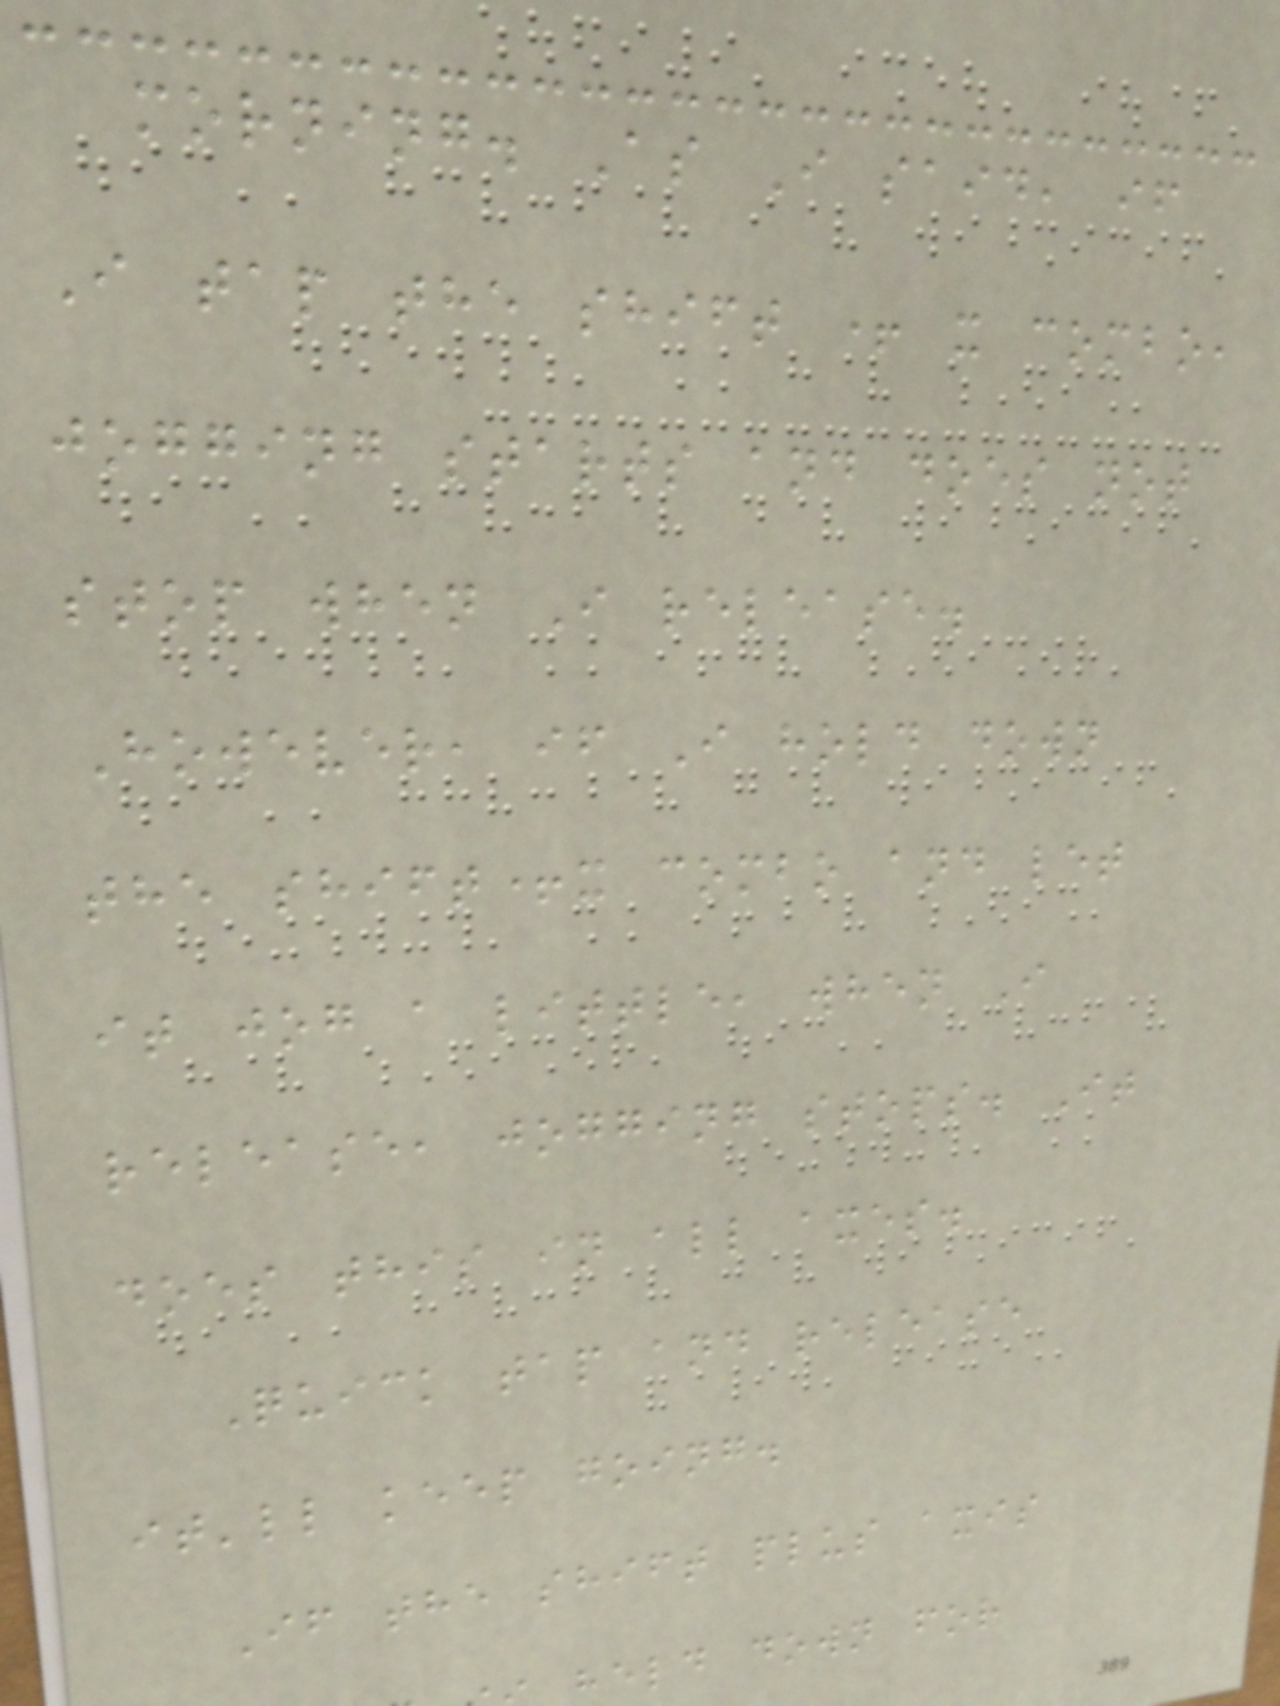morning. As I said, if
I tap the shift + x combo,
jogging starts and does not
stop when I release.
However, if I hold down
the shift+x combo and let
it jog a little, when I
release, jogging stops. It
does this in all axes.
Quick tap and release
it'll keep going.
If the shift plus axis
held down for
